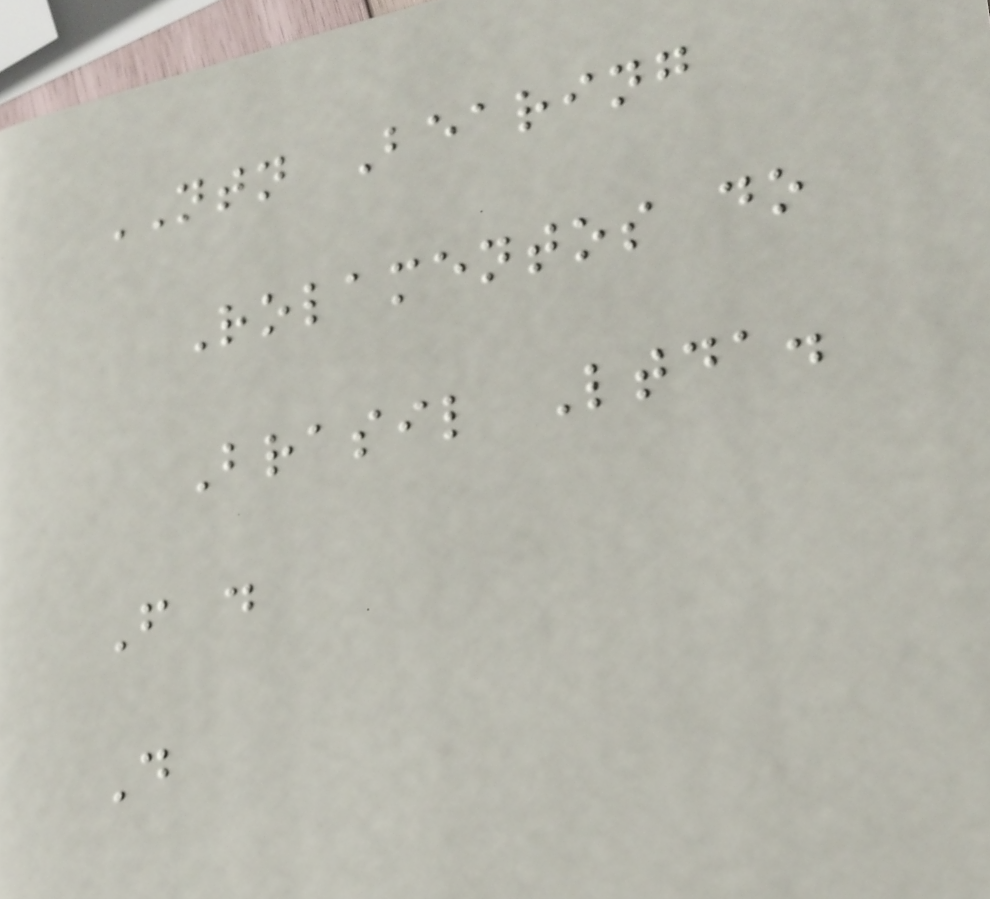NTN Bearing
Rolamentos do
Brasil Ltda.
F d
D
